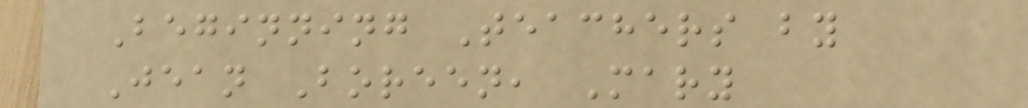Beginning Teachers by
Jean Boreen, Mary
